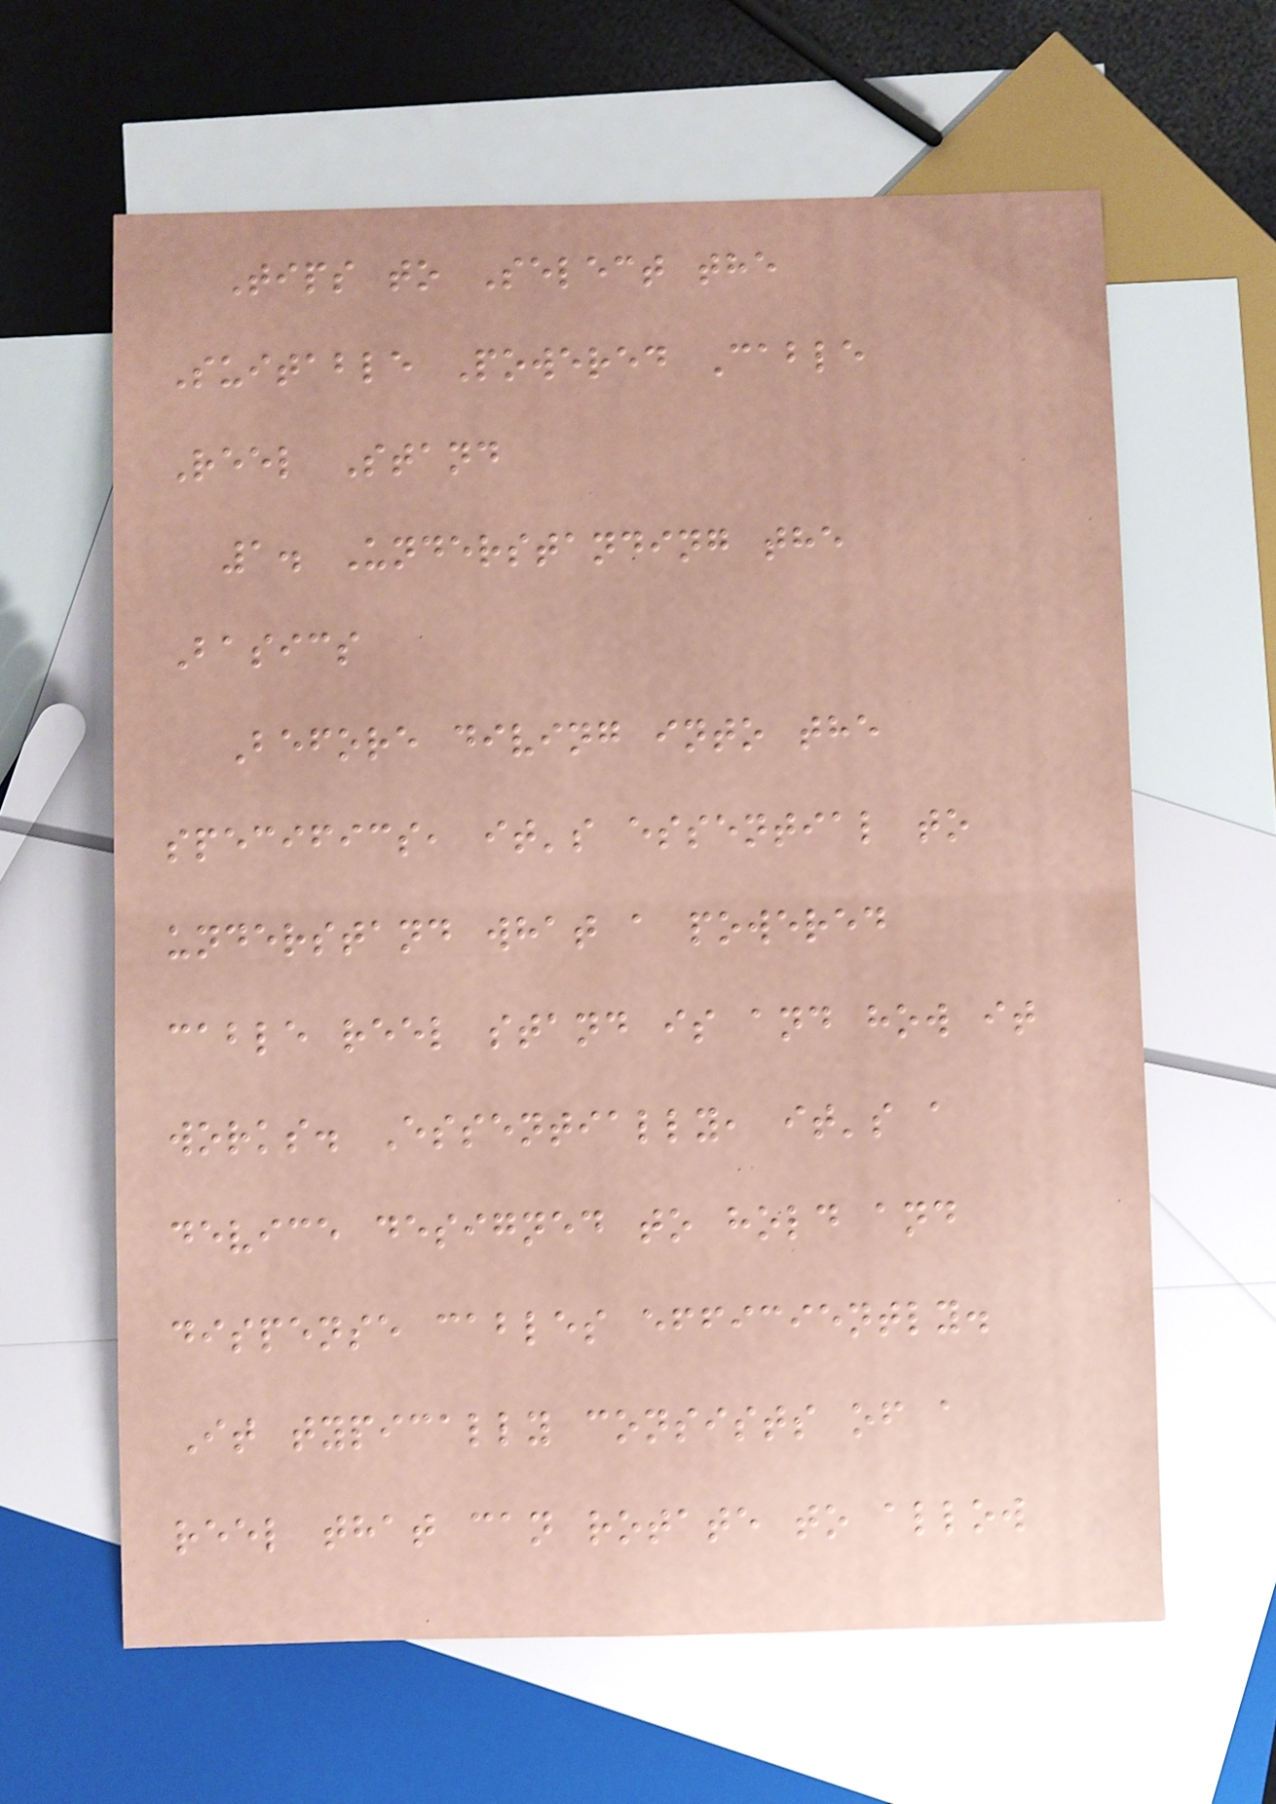Tips to Select the
Suitable Powered Cable
Reel Stand
1. Understanding the
Basics
Before diving into the
specifics, it's essential to
understand what a powered
cable reel stand is and how it
works. Essentially, it's a
device designed to hold and
dispense cables efficiently.
It typically consists of a
reel that can rotate to allow
